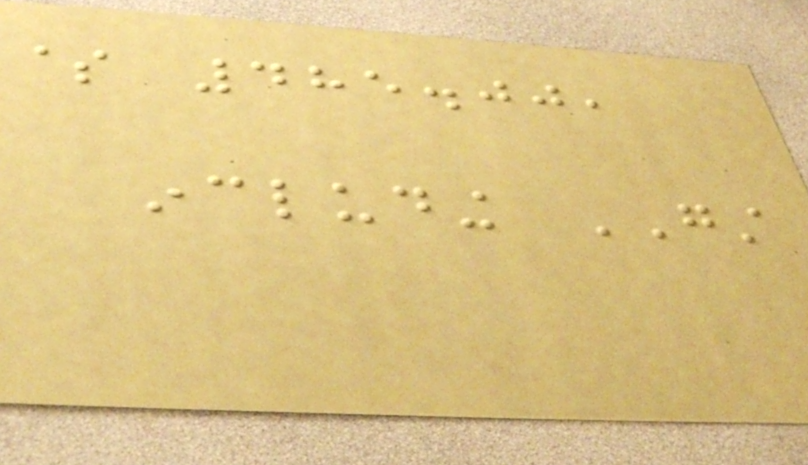$ 485.00,
including GST
